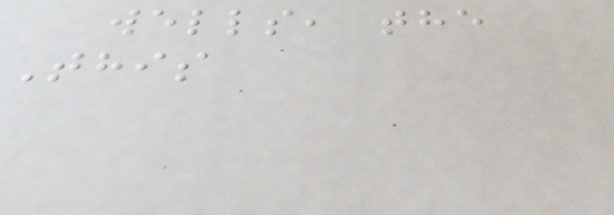wells, the
This
